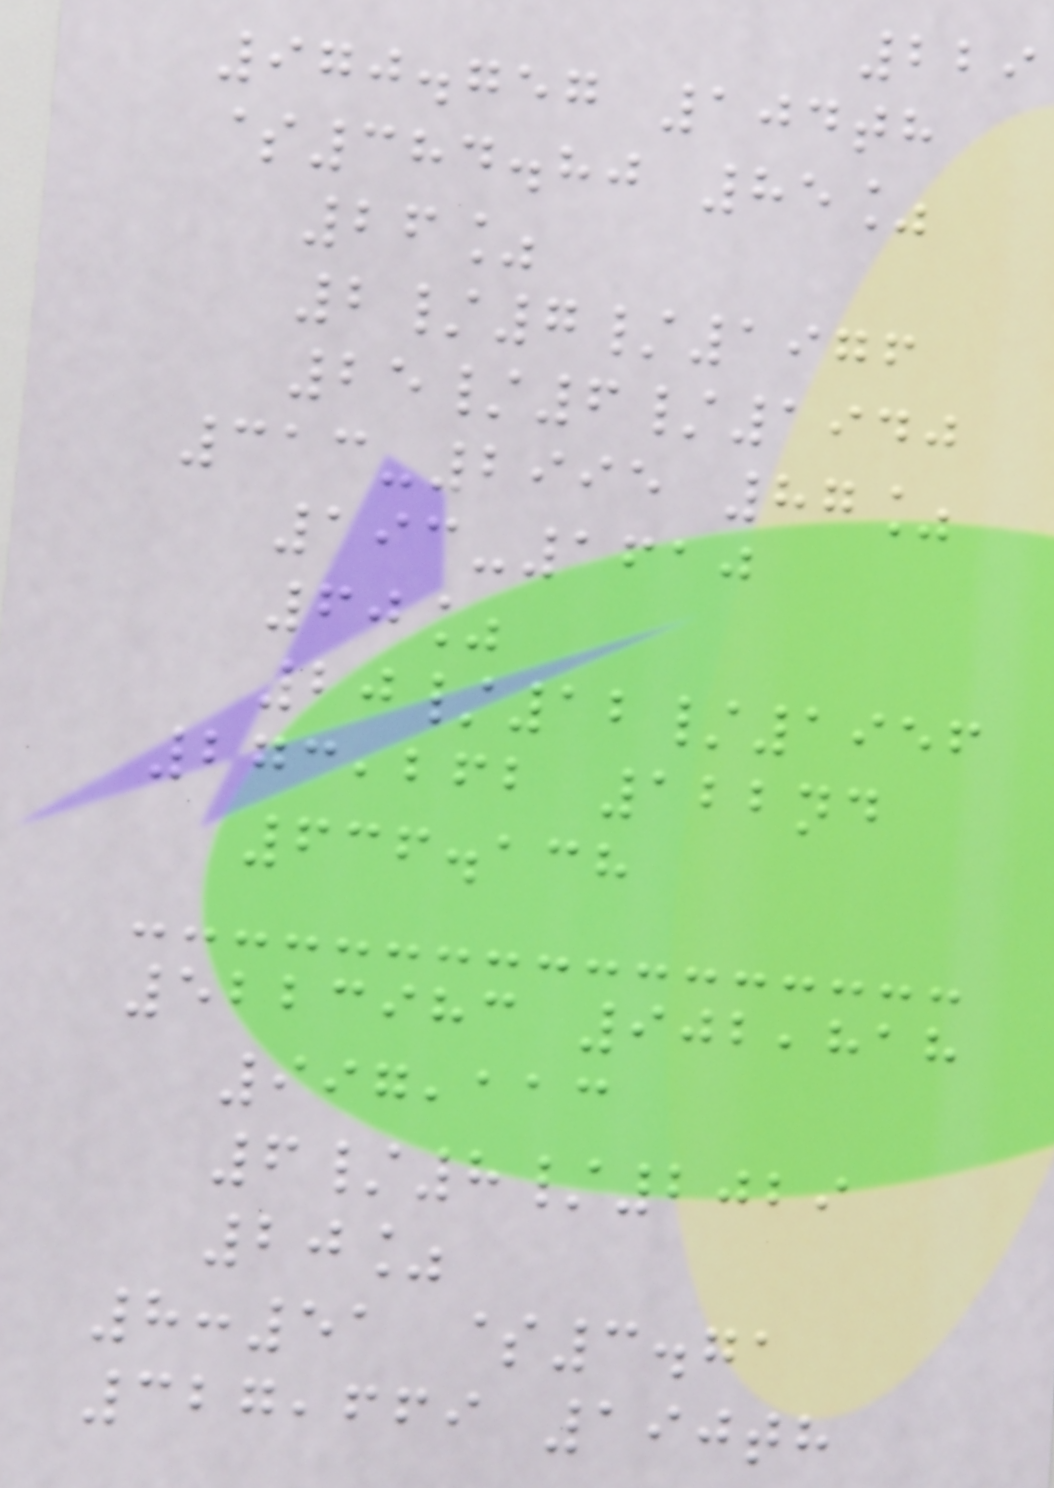229
970.757 104th
$384.80 85%
26%
2/7/1976
25/6/1940
313-2995 87%
193-1610
60%
20/12/1956
273,262 122nd
636.138
5223983 902,818
997,113
6/8/2029
20%
8:51 $3.71
327,669 190th
